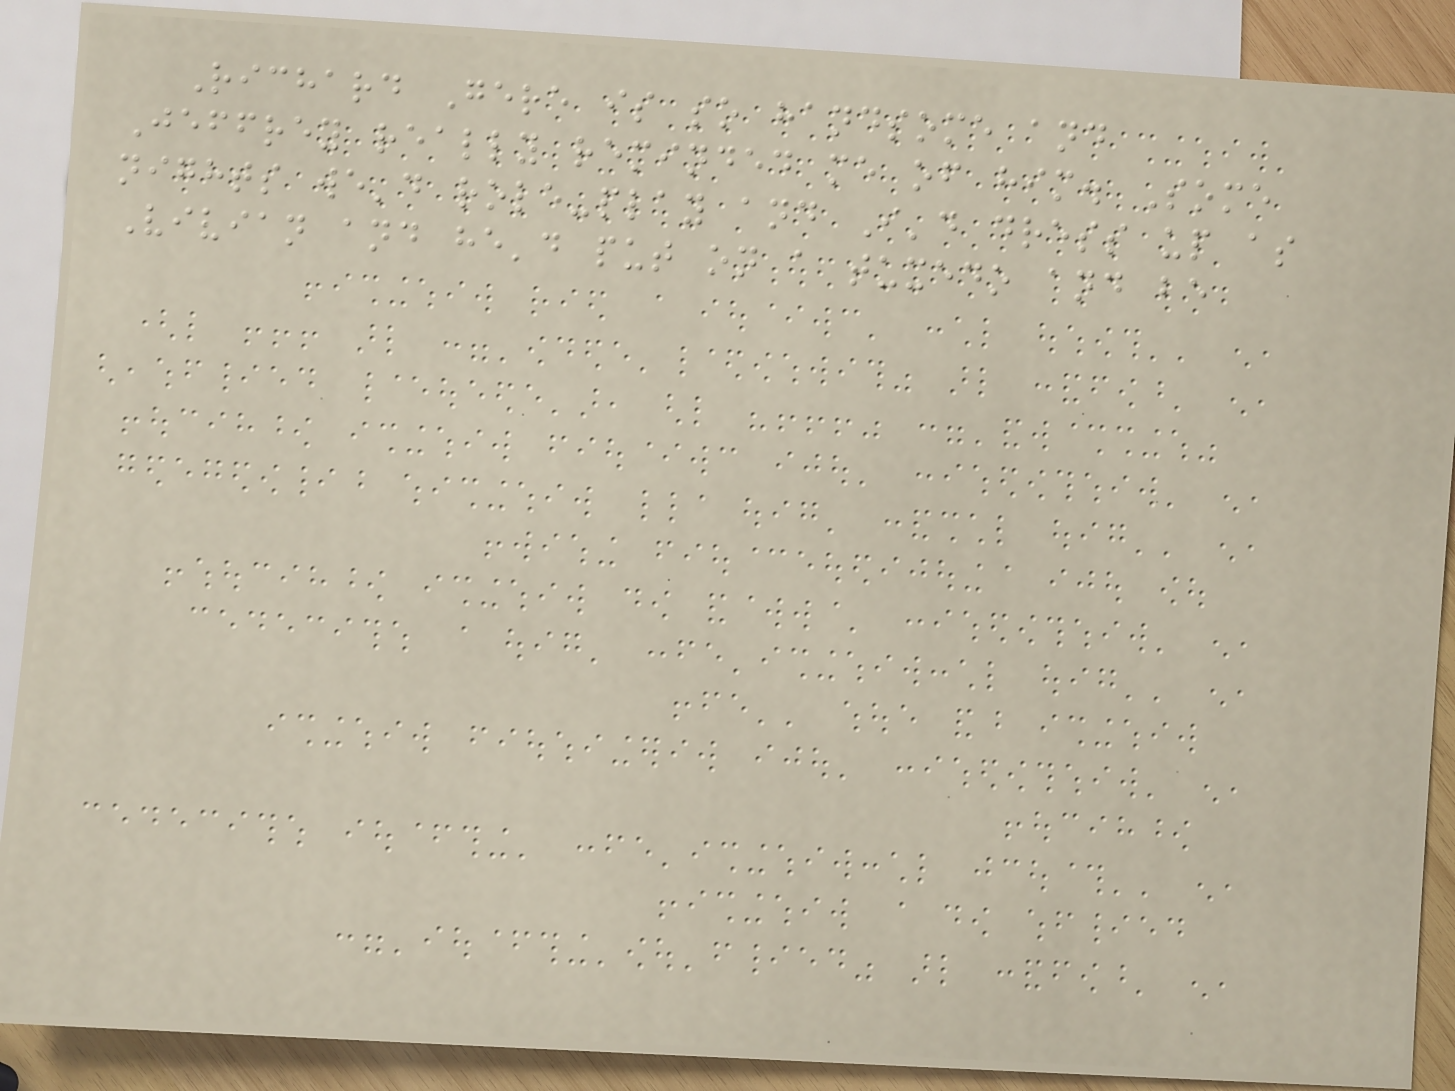Richard Gere is so handsome and
Jeffrey really reminded me of him. Some
nights we'd role-play and I'd dress up as
Vivian and he'd put on a tuxedo and be
